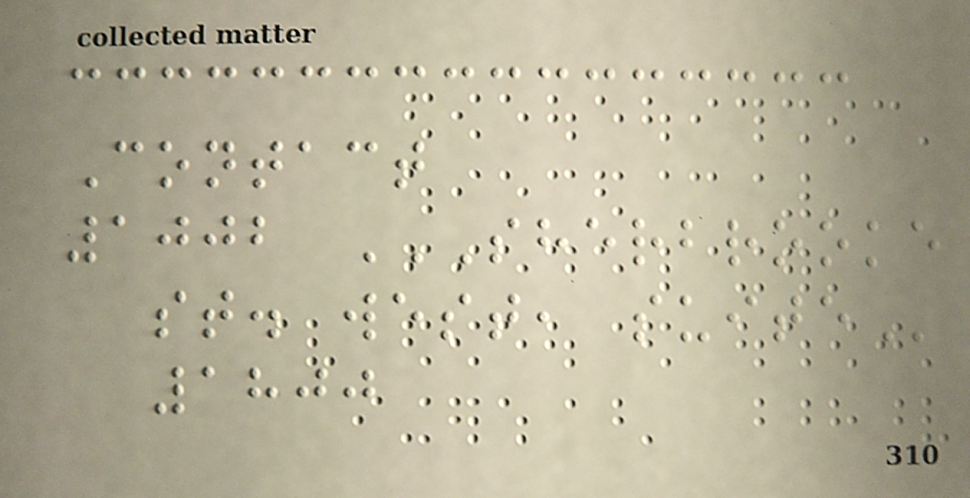Contact
1002 SHERBROOKE
ST. WEST, SUITE
1800
